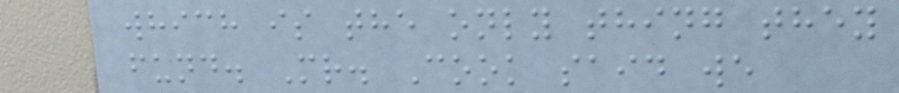which is the only thing they
fund. Mr. Cook said we
